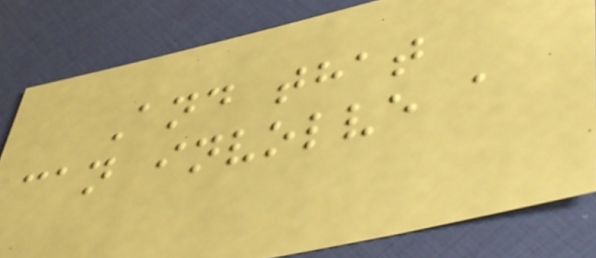And that
can involve a
